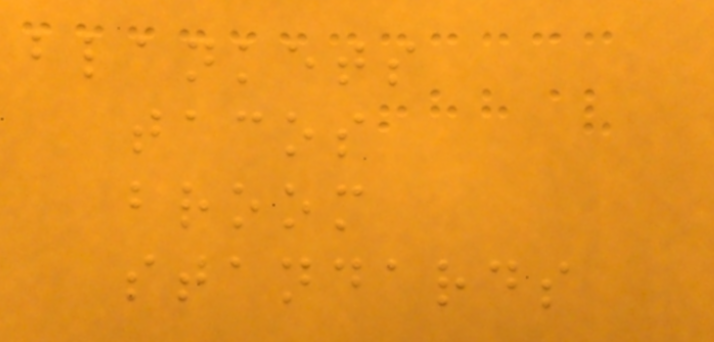blankets
tacos
broom
standards
